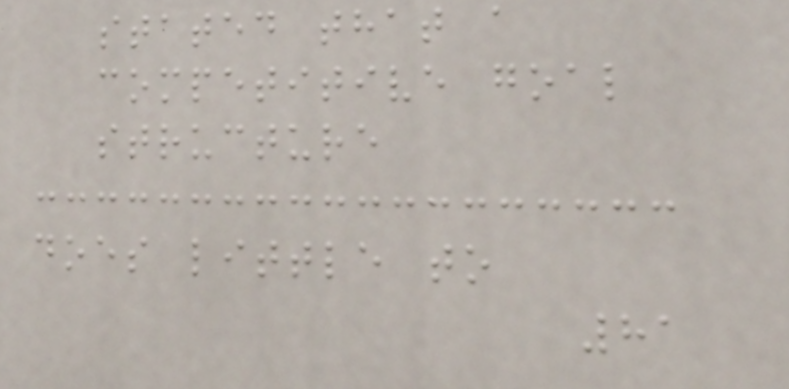stated that a
competitive goal
structure
does little to
81
